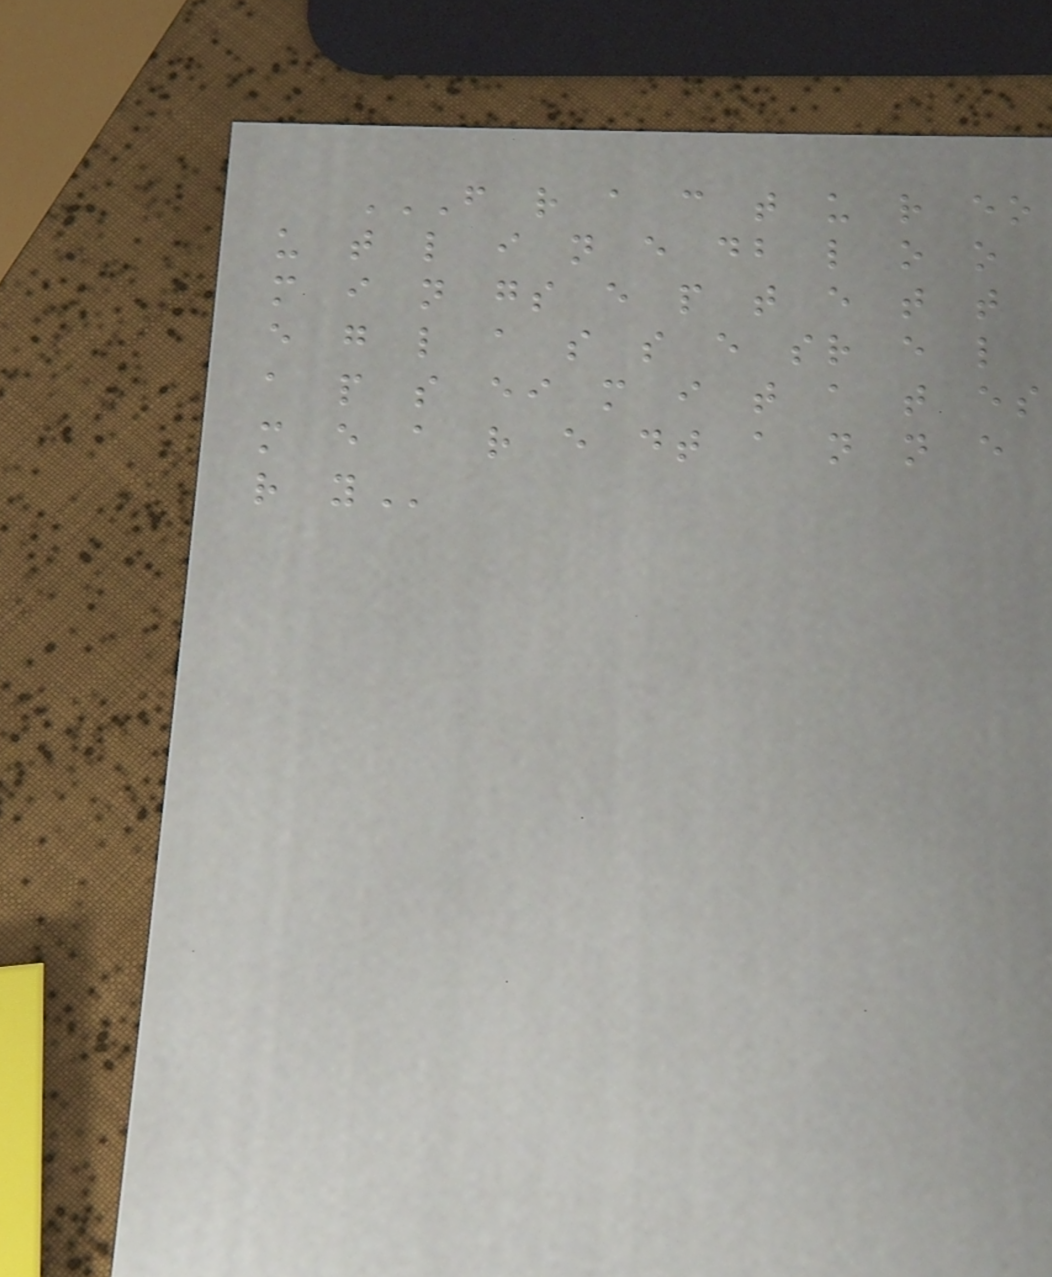F R A C T U R EO
U T L I N E DB L O O
M I N GS E P T E T T
E G L A S S E SR E L
A P S EI M I T A T ES
M E A R E DT A N N E
R Y
